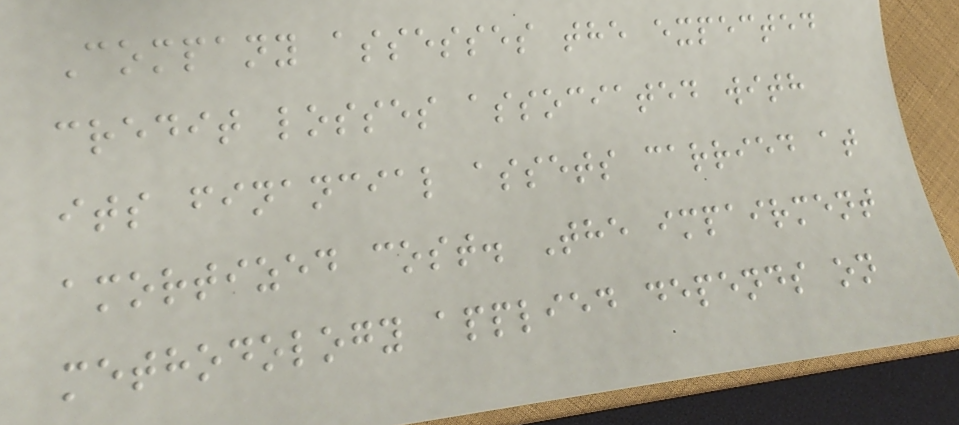Company assesses the expected
credit losses associated with
its financial assets carried at
amortized cost. The impairment
methodology applied depends on
